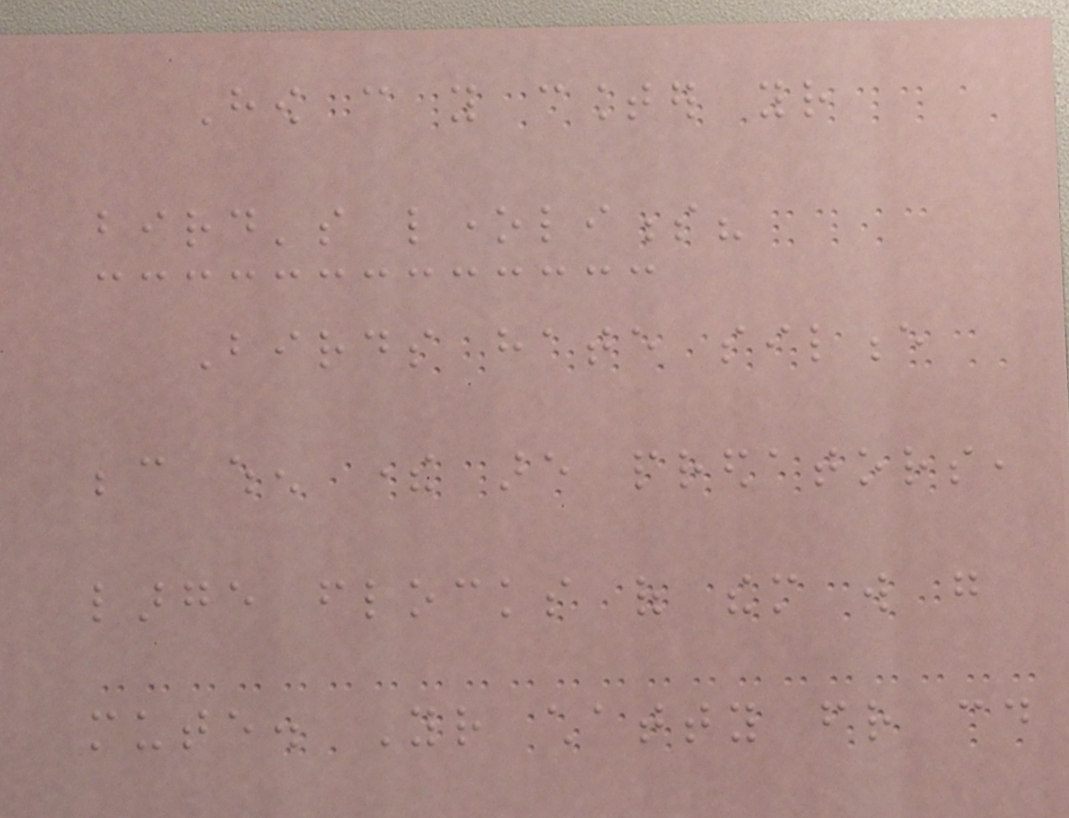How can you counter your
bird's loneliness?
Birds hate silence
because when there are predators,
large flocks of them will go
mute. Your chatty friend could
